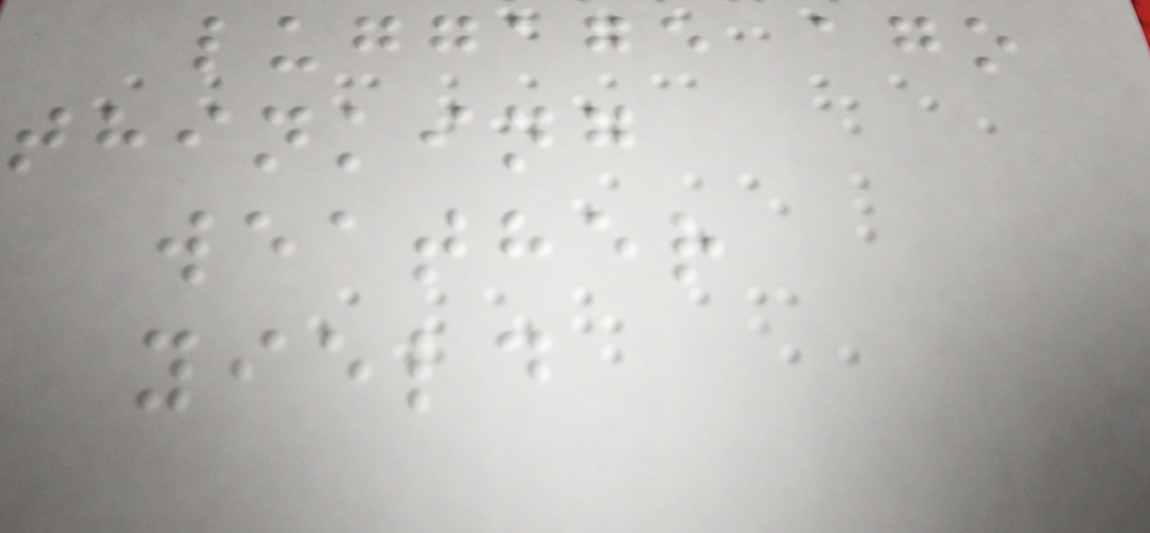luggage ago
thinking
weather
yield
